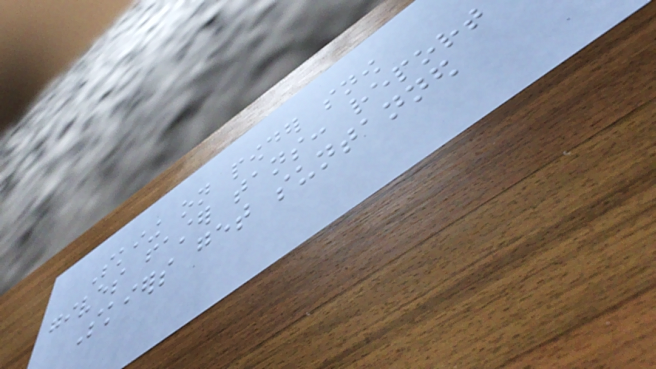Skiing on powder snow
gives faster tans: report
Skiers get suntanned
